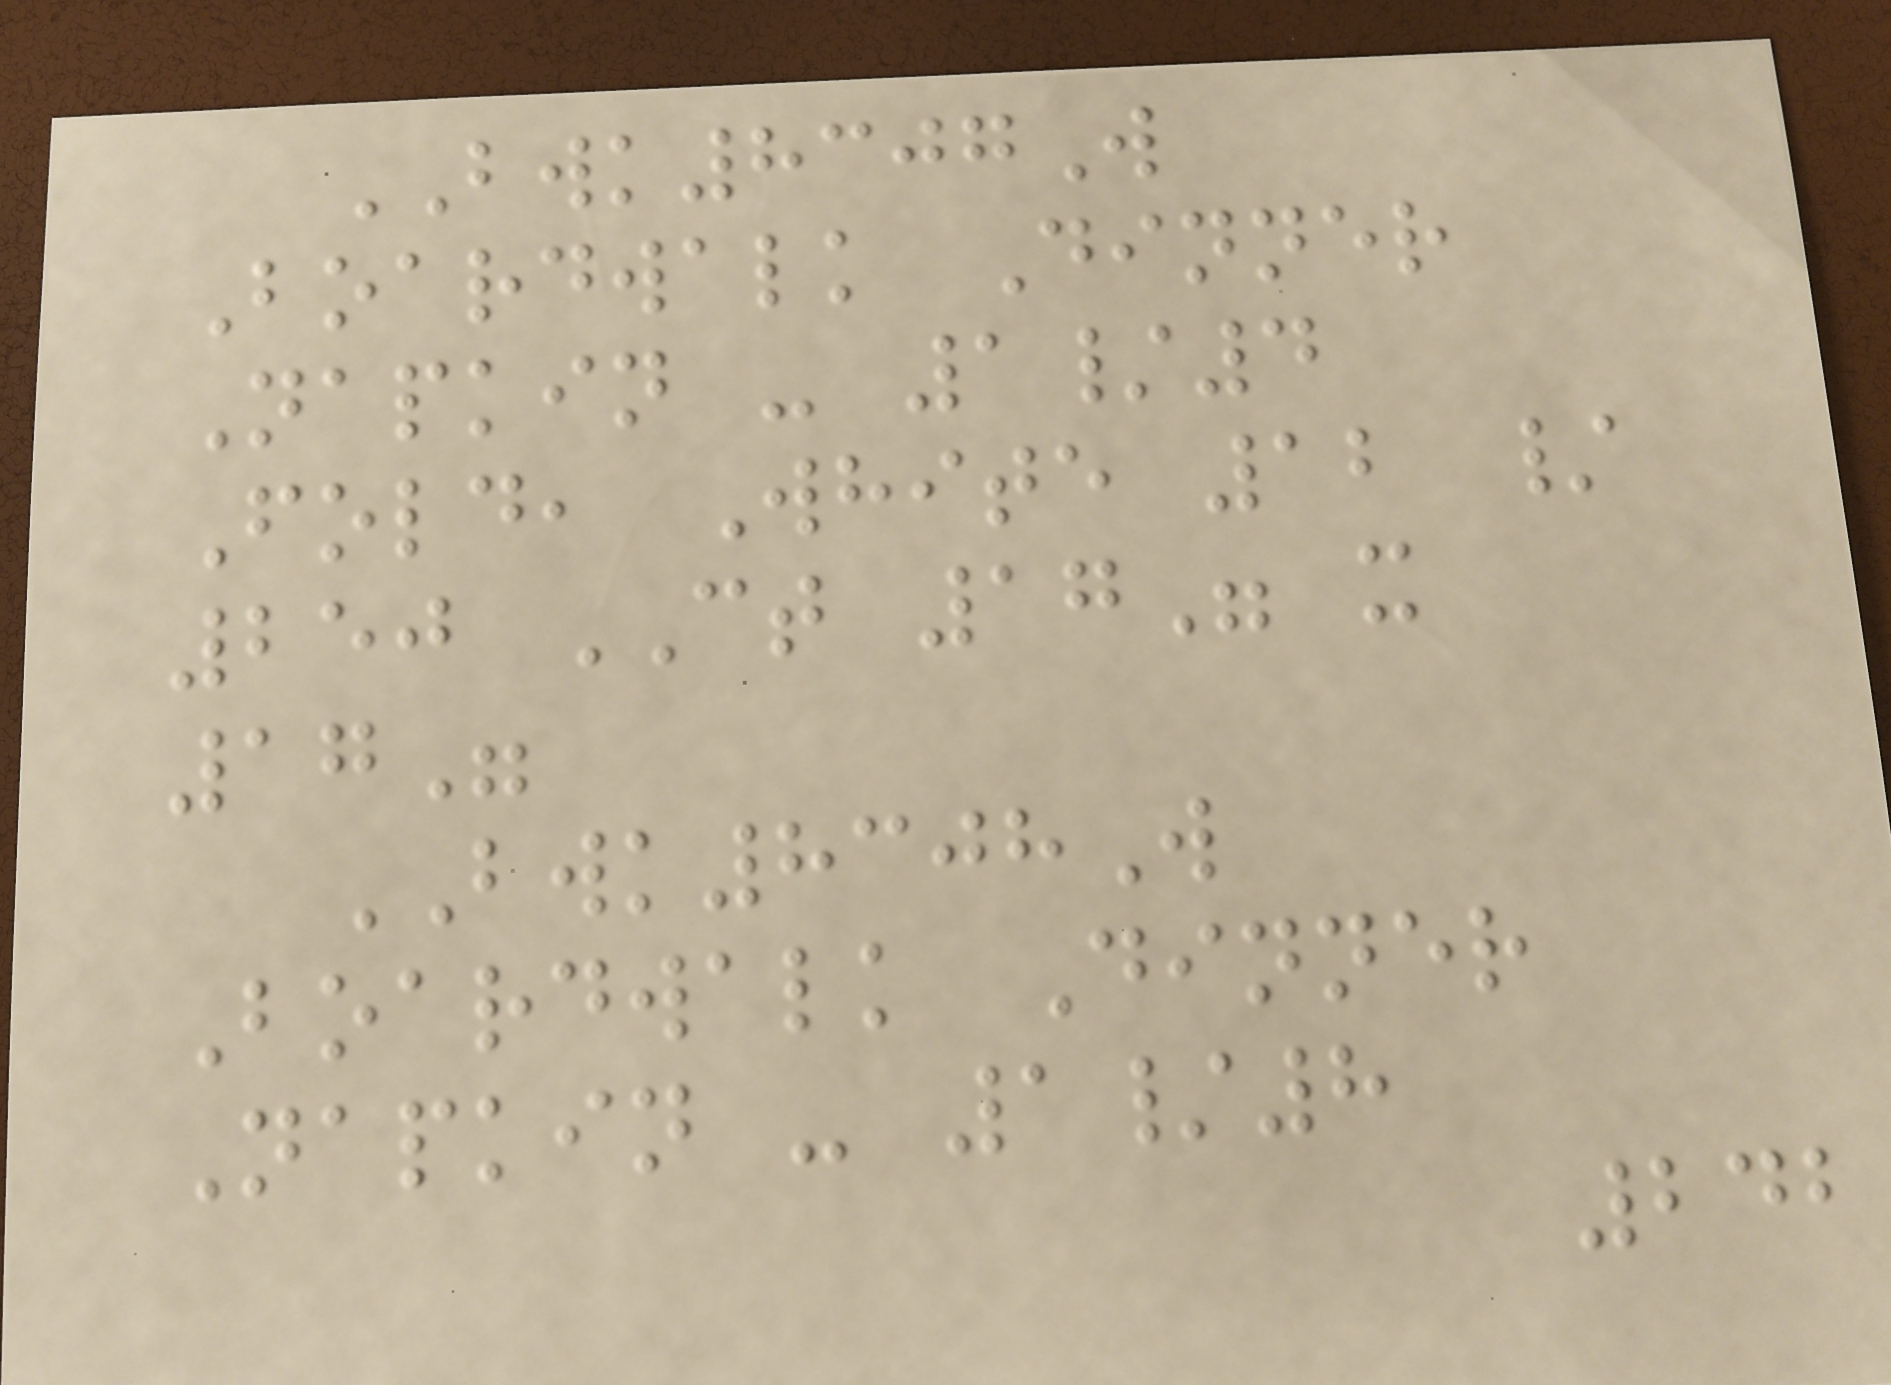BWK8307W
Boardwalk Dinner
Napkin - 1/4
Fold, White 12 /
250 CT 17" x
17"
BWK8308W
Boardwalk Dinner
Napkin - 1/8
242
